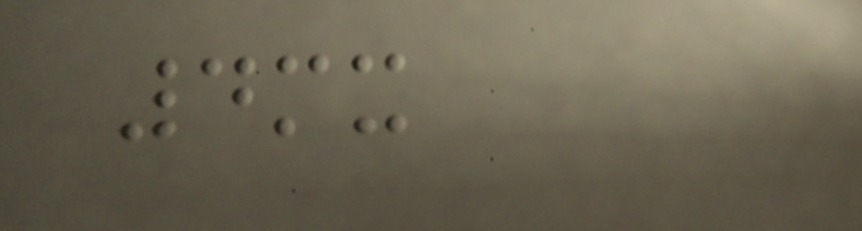4mx
